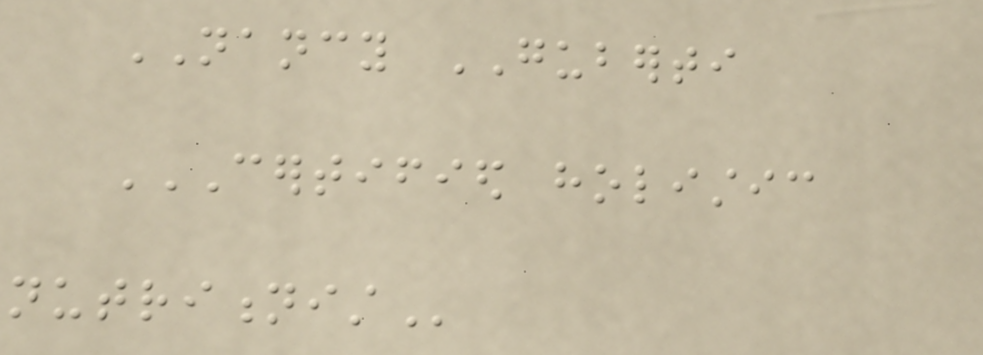NANCY GUBERTI
CERTIFIED HOLISTIC
NUTRITIONIST
